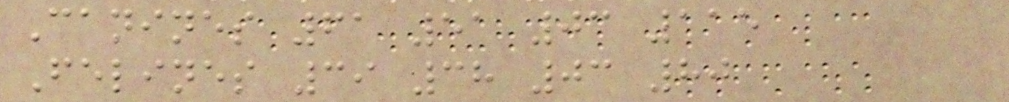Canines 61 51 03 115
Felines 39 38 03 80
